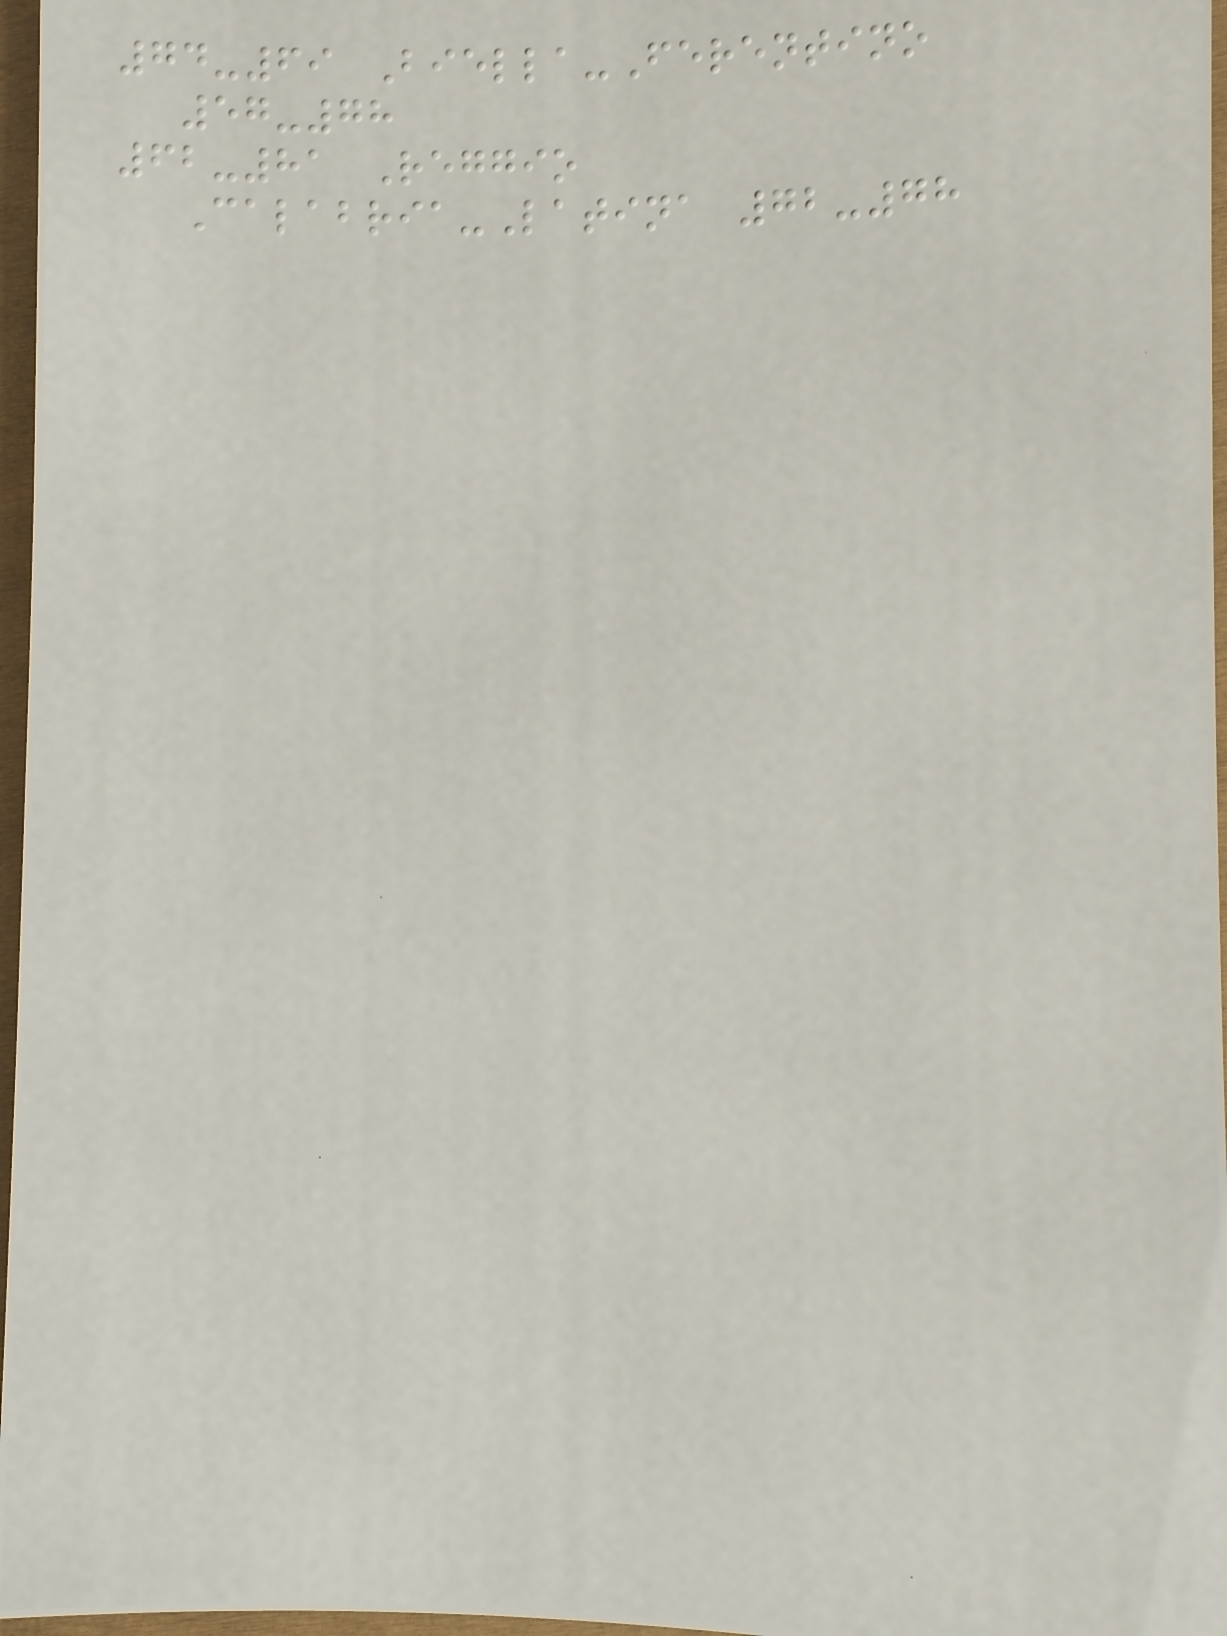74-69 Biella-Ferentino
57-78
62-81 Reggio
Calabria-Latina 72-78
